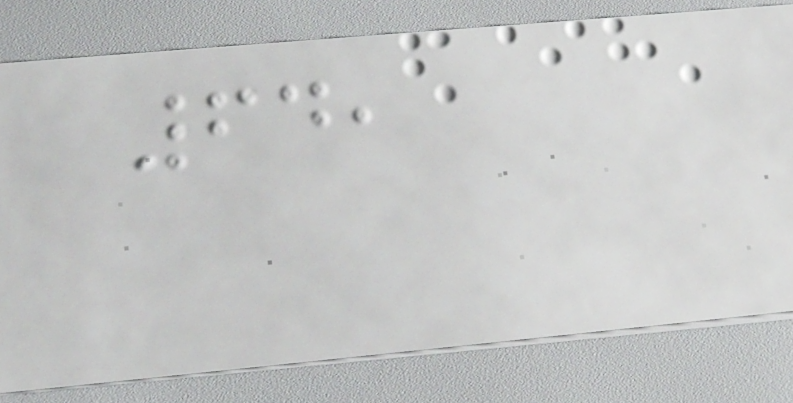64,
